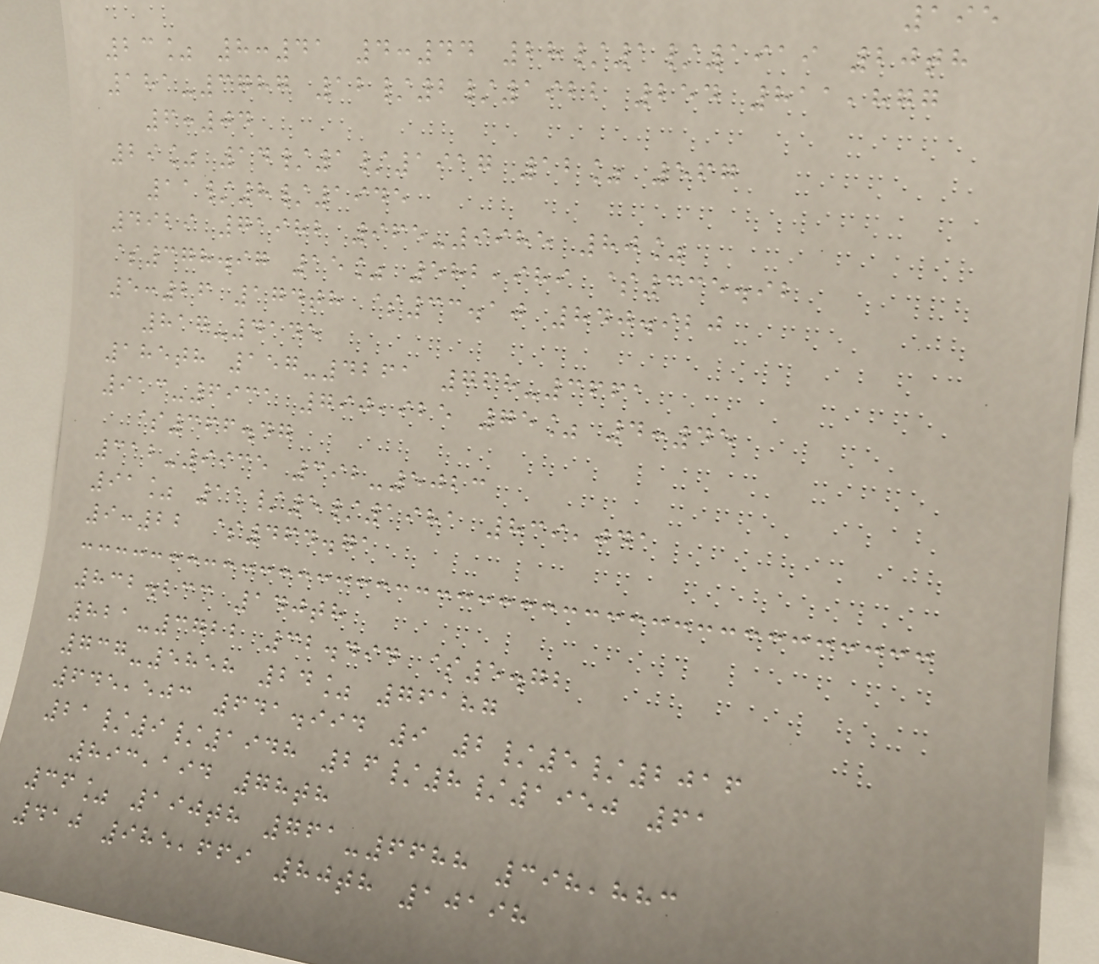195
23% 8:41 4:44 28/1/1919 20th
181-3787 12/2/1922 254 811,877
6:04
29% 14/1/1917 12% 567
11/8/1945
4929 71982 965-9985 80%
$378.97 15% 582,989 $335.92
5:26 174th $33.10 840.920
817-4145
185th 157-4261 768-3661
913-6931 790,925 75% 4:45
$366.47
312-9935 392-5023
91% 11/5/1981 839,041
9:22 $464.71
832.233 140th
821-3722 32.494 $5.72
737-5858 24% 76187
645,503 641.994 9 2/5/2016
21/9/1948 26/8/1950 61
893,194 78th
36% 190th 761-6688 398,883
410 985,669 80th 10198
